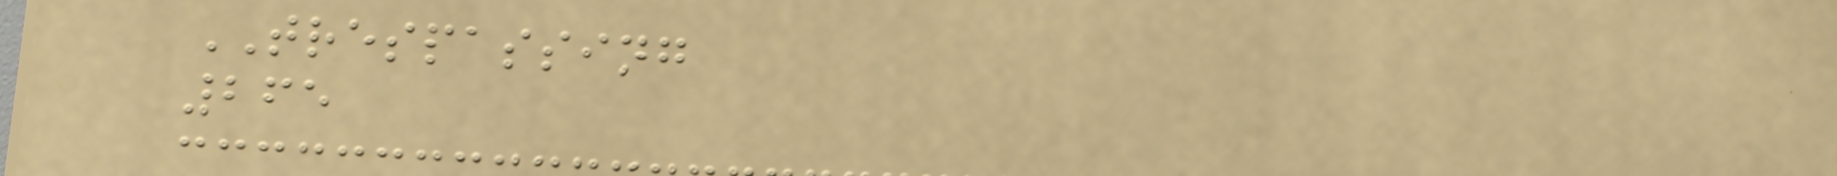TRESPASSING
265
